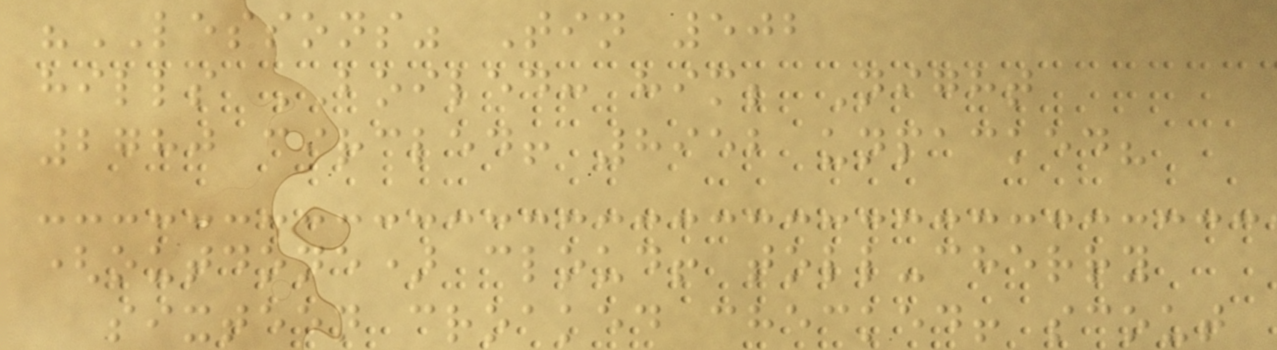"LESSONS" Tin 502
hills BOILED: him; Night
2780 circled! 8952 unpacked?
(outdone) cloud! toll-cherry
sixteen croaked checked! scout
